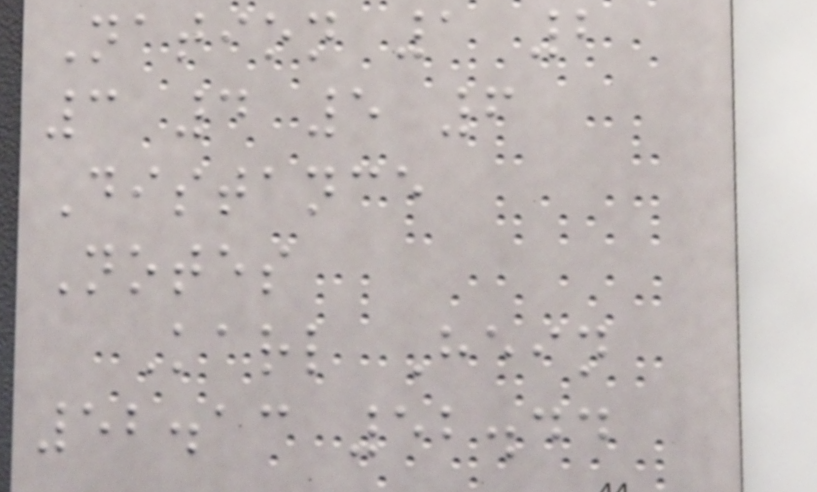Nation 1 2
3 4 5 6
Distance
Notes
Karl Hein
52.13 52.44
